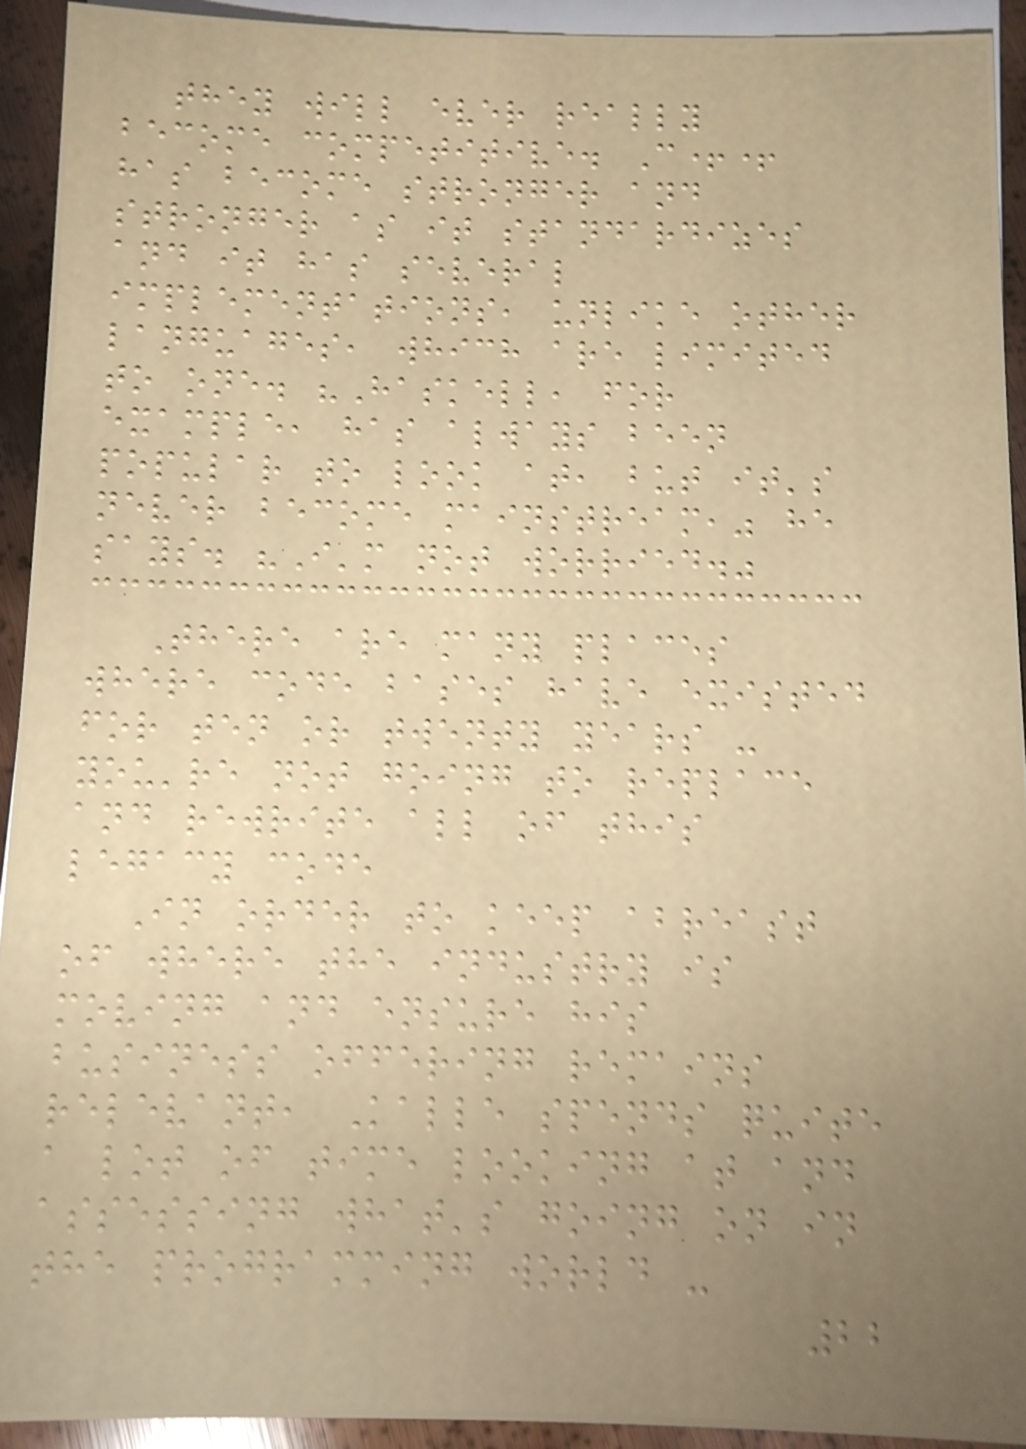they will ever really
become competitive. C++
has become stronger and
stronger as it standardizes
and it has several
implementations, unlike other
languages, which are limited
to one. "Haskell, for
example, has always been
popular to look at, but it's
never become mainstream," he
says. "I'm not worried."
There are many places
where code bases have existed
for ten or twenty years -
you're not going to replace
and rewrite all of this
legacy code
In order to keep abreast
of where the industry is
moving and ensure his
business offering remains
relevant, Kalle spends quite
a lot of time looking at and
assessing what's going on in
the programming world -
22
